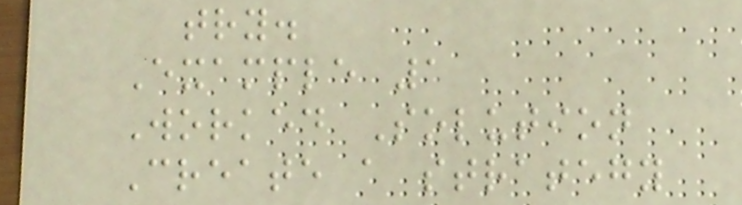try.
Example 1
Worked Solution
Create a strategy
